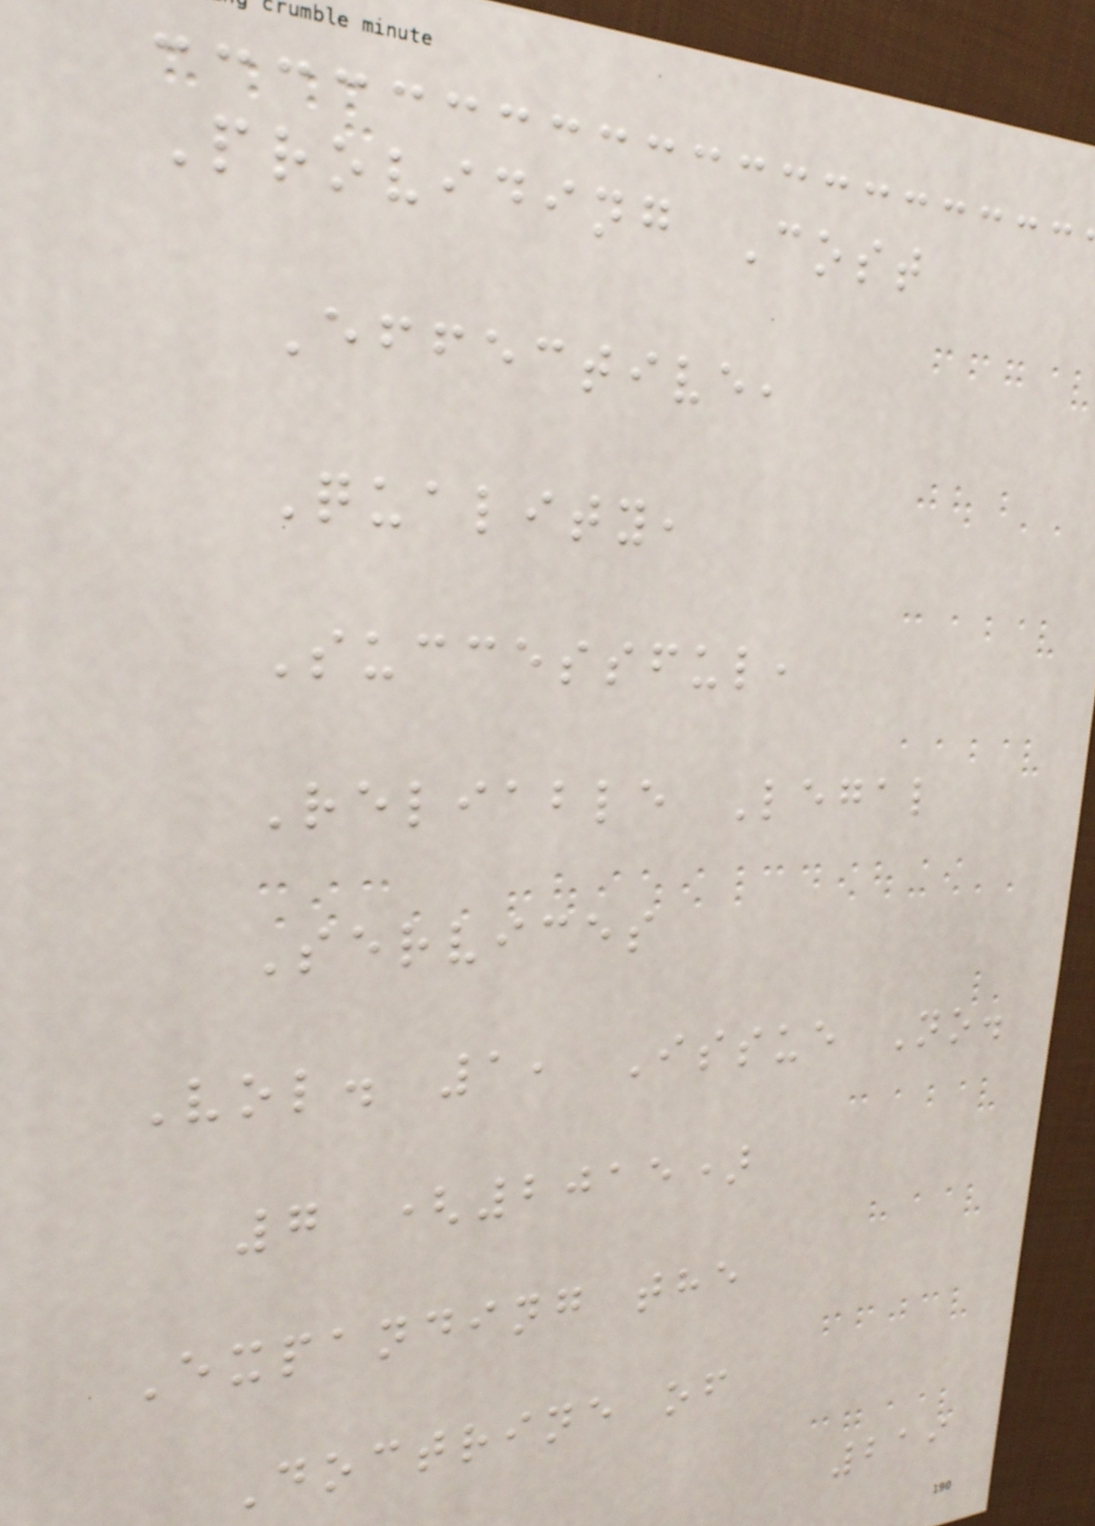Providing Cost
Effective,
Quality,
Successful,
Reliable Legal
Services
Vol. 1, Issue No.
7 (2015)
Expanding the
Doctrine of
219
